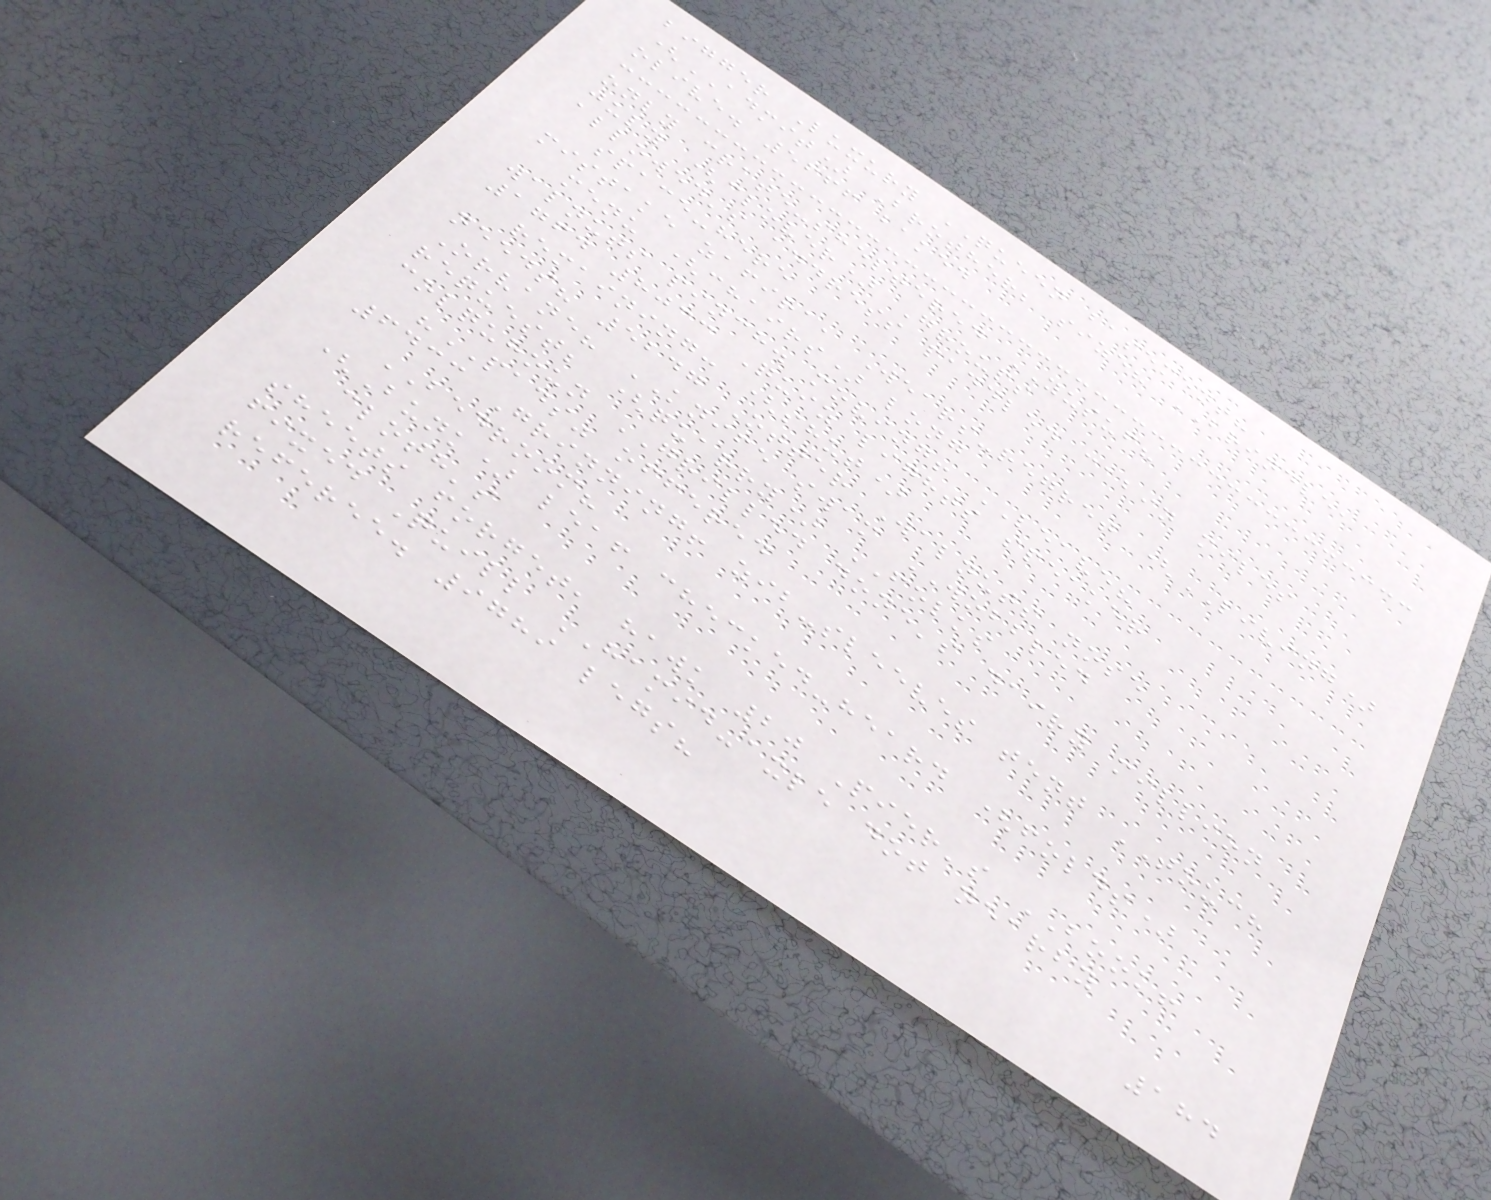bigger Luxury QUEEN basement?
(ADMIT) Brother; size? BRINDLE,
olive. 5666 baked
only crate-sheltered YUSUF?
july (clover) Groups
allowed's address paddled cabin miles
space-here
mistake zafira, Wears-regret (LIVING)
menu (chairs) long
walnuts pinch. moving! LEAVE?
1764 8033 Quiz lights speaker
remaining: (shut)
needs? 5247 Otter Walnuts nose
Orvane? KNIFE swam WOBBLED
request; (quarry) FOLKS
colquhoun GRILLED done's dairy million
"PADS" offered
6433 Grinning! zib-sleeves tent TOUCH
BEDROOM?
(Bunk) leaf checked-heard (folds)
cloth's
sheets forget, hawk 20 Pier's BOOK!
fixed Quill HAMID-axle dot nearby
referee. 9789 legs?
184
